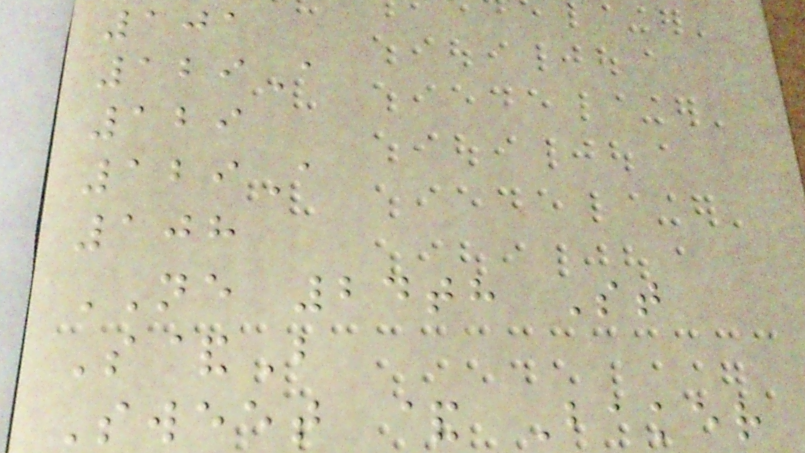101
129A
129
129A
108
NE 24th St
S&B
Sweet & Baker
